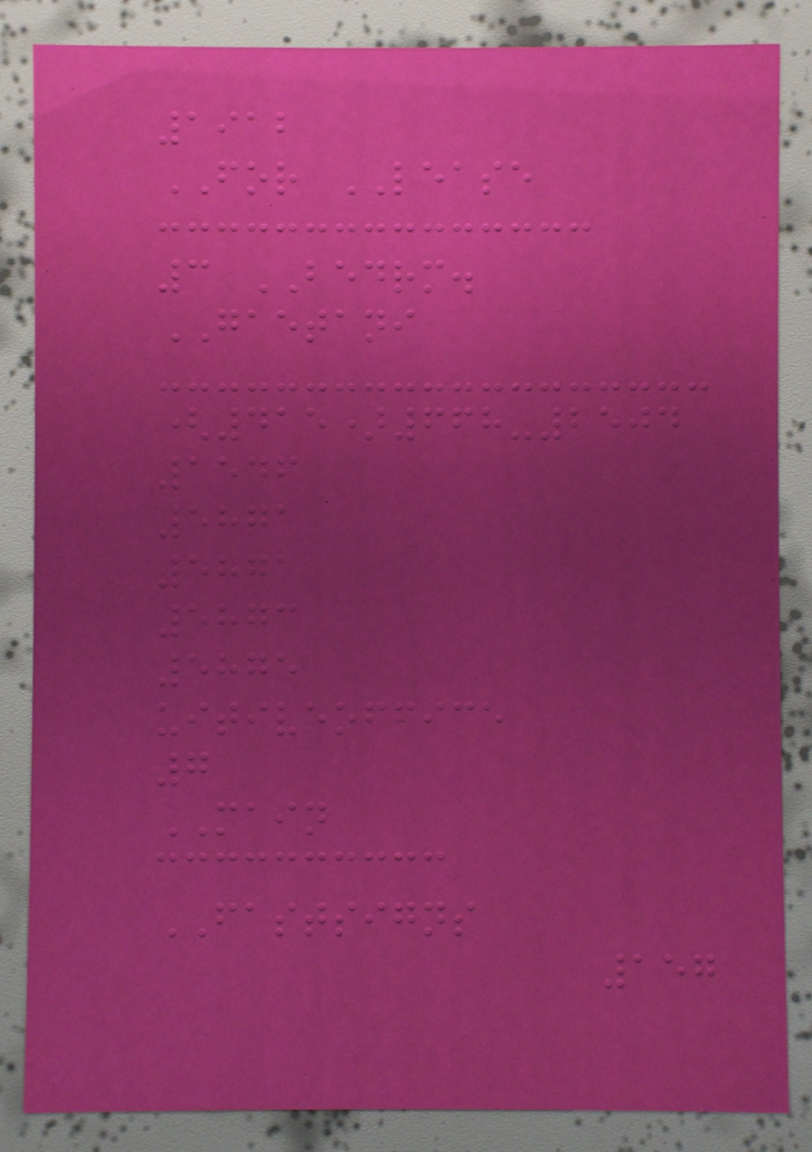1912
FOR LEASE
3 BEDRM.
GAETANI
(415)668-2504
1546
5871
5871
5873
5875
uitiveoffice
7
MAIN
FASTSIGNS
157
